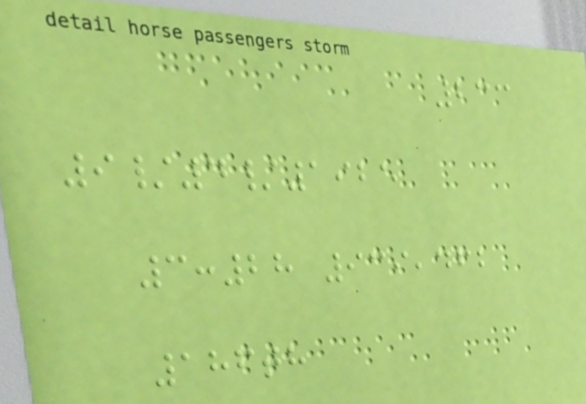233
9/4/1925
3:28 939,462
186th
